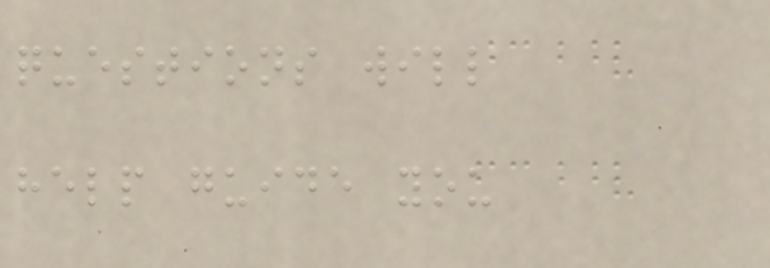questions will
help guide you
